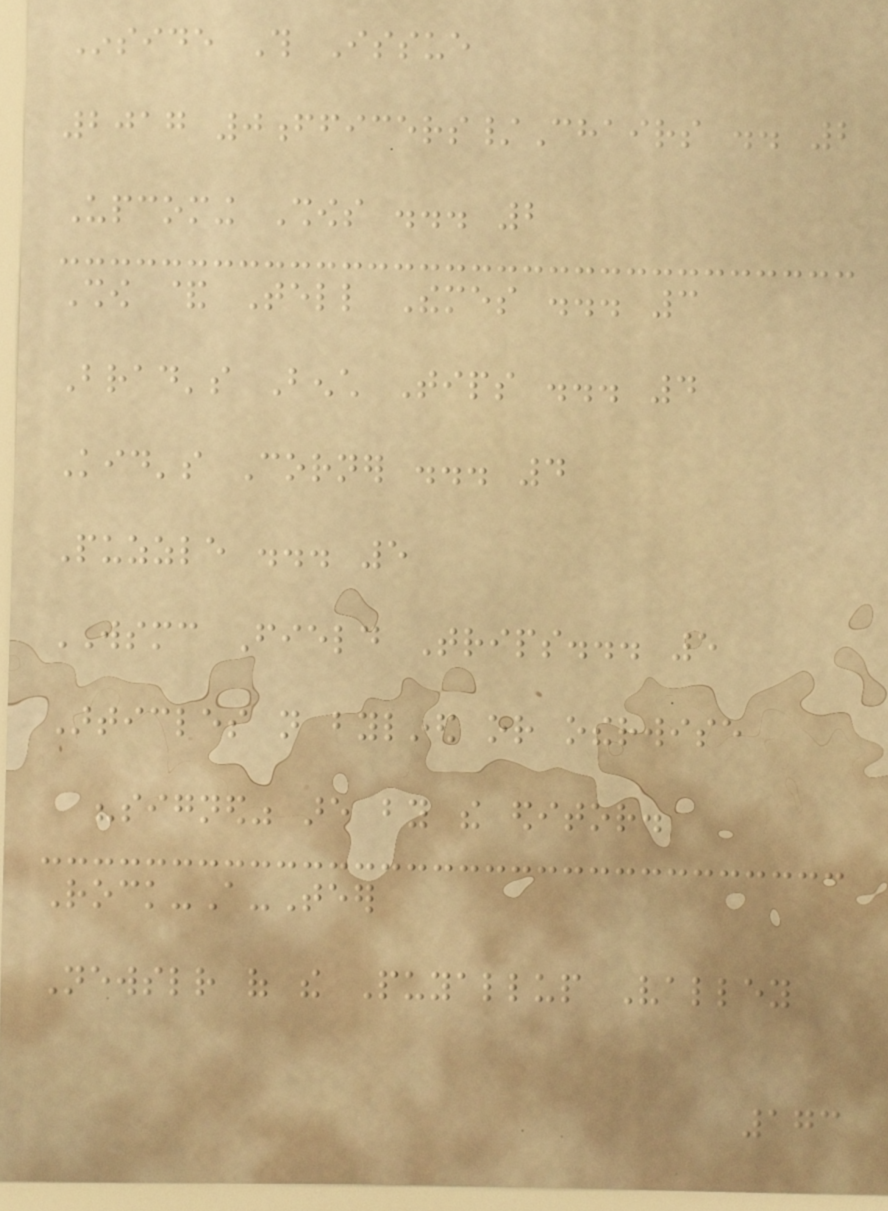Inside This Issue
2017 0fficers/Chairs .. 2
Upcoming Shows ... 2
Show & Tell Themes ... 3
Brad's Bench Tips ... 4
Kid's Corner ... 4
Puzzle ... 5
WSMC Field Trips... 5
Articles not bylined or otherwise
"signed" are by the editor.
Rock-A-Teer
Newsletter of the Puyallup Valley
173
